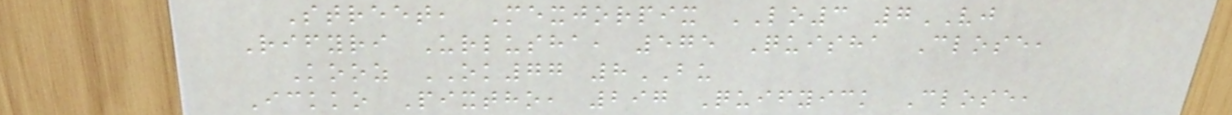Street, Mexjorpix LO3 7VJ
Rifyri Urlusha, 575 Quisha Close,
Kooz OK77 8BU
Ickko Pixtho, 297 Quifyick Close,
